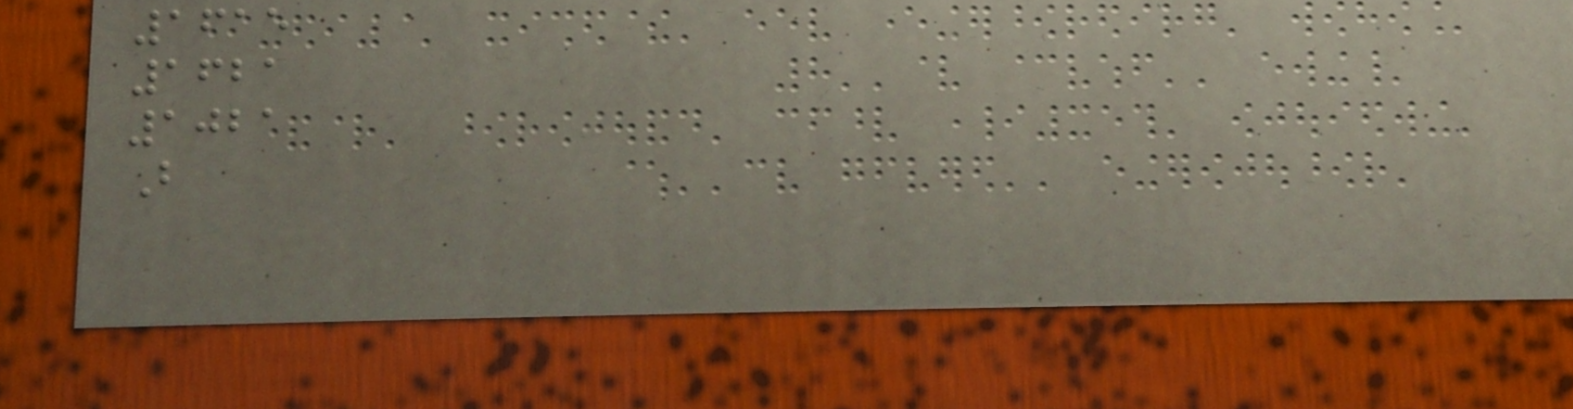1615
1621
1021
B
